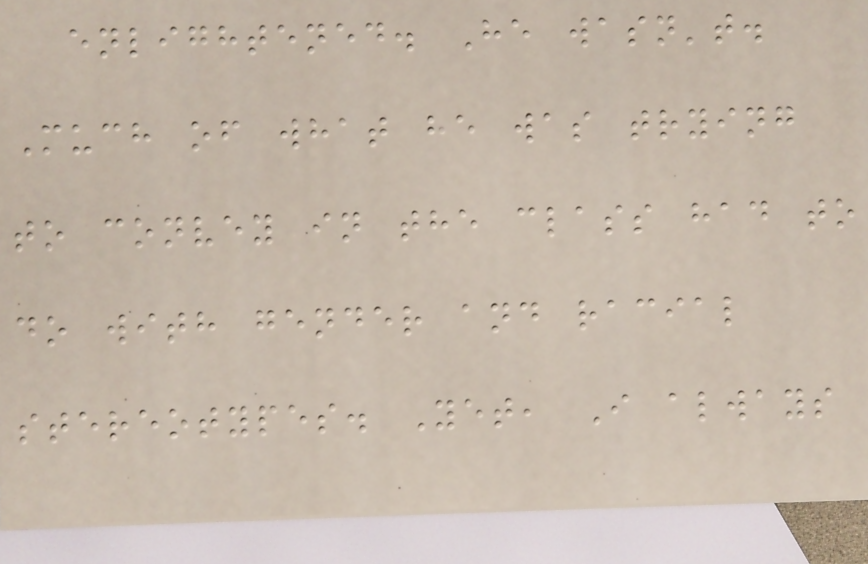enlightened. He wasn't.
Much of what he was trying
to convey in the class had to
do with gender and racial
stereotypes. Yet, I always
